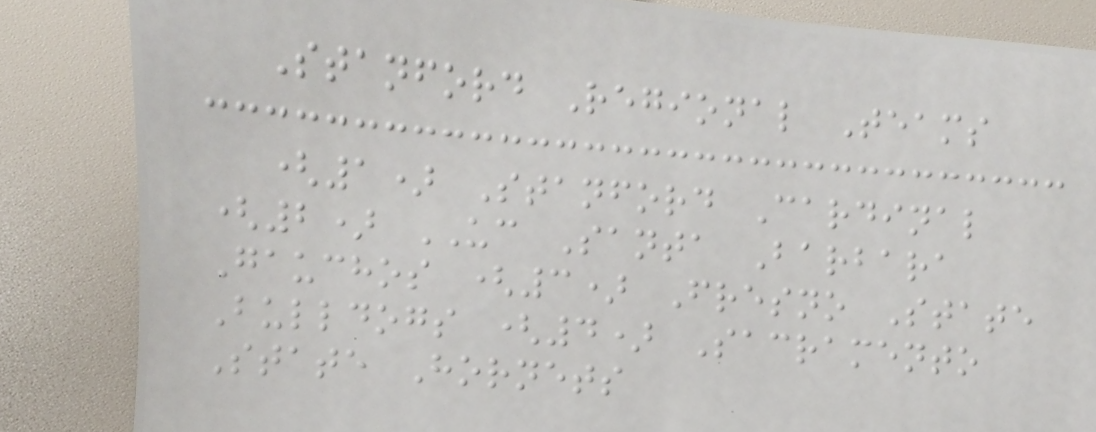Stanford Regional Teams
(1) Stanford Cardinal
(2) UC Santa Barbara
Gauchos (3) Fresno State
Bulldogs (4) Sacramento
State Hornets
